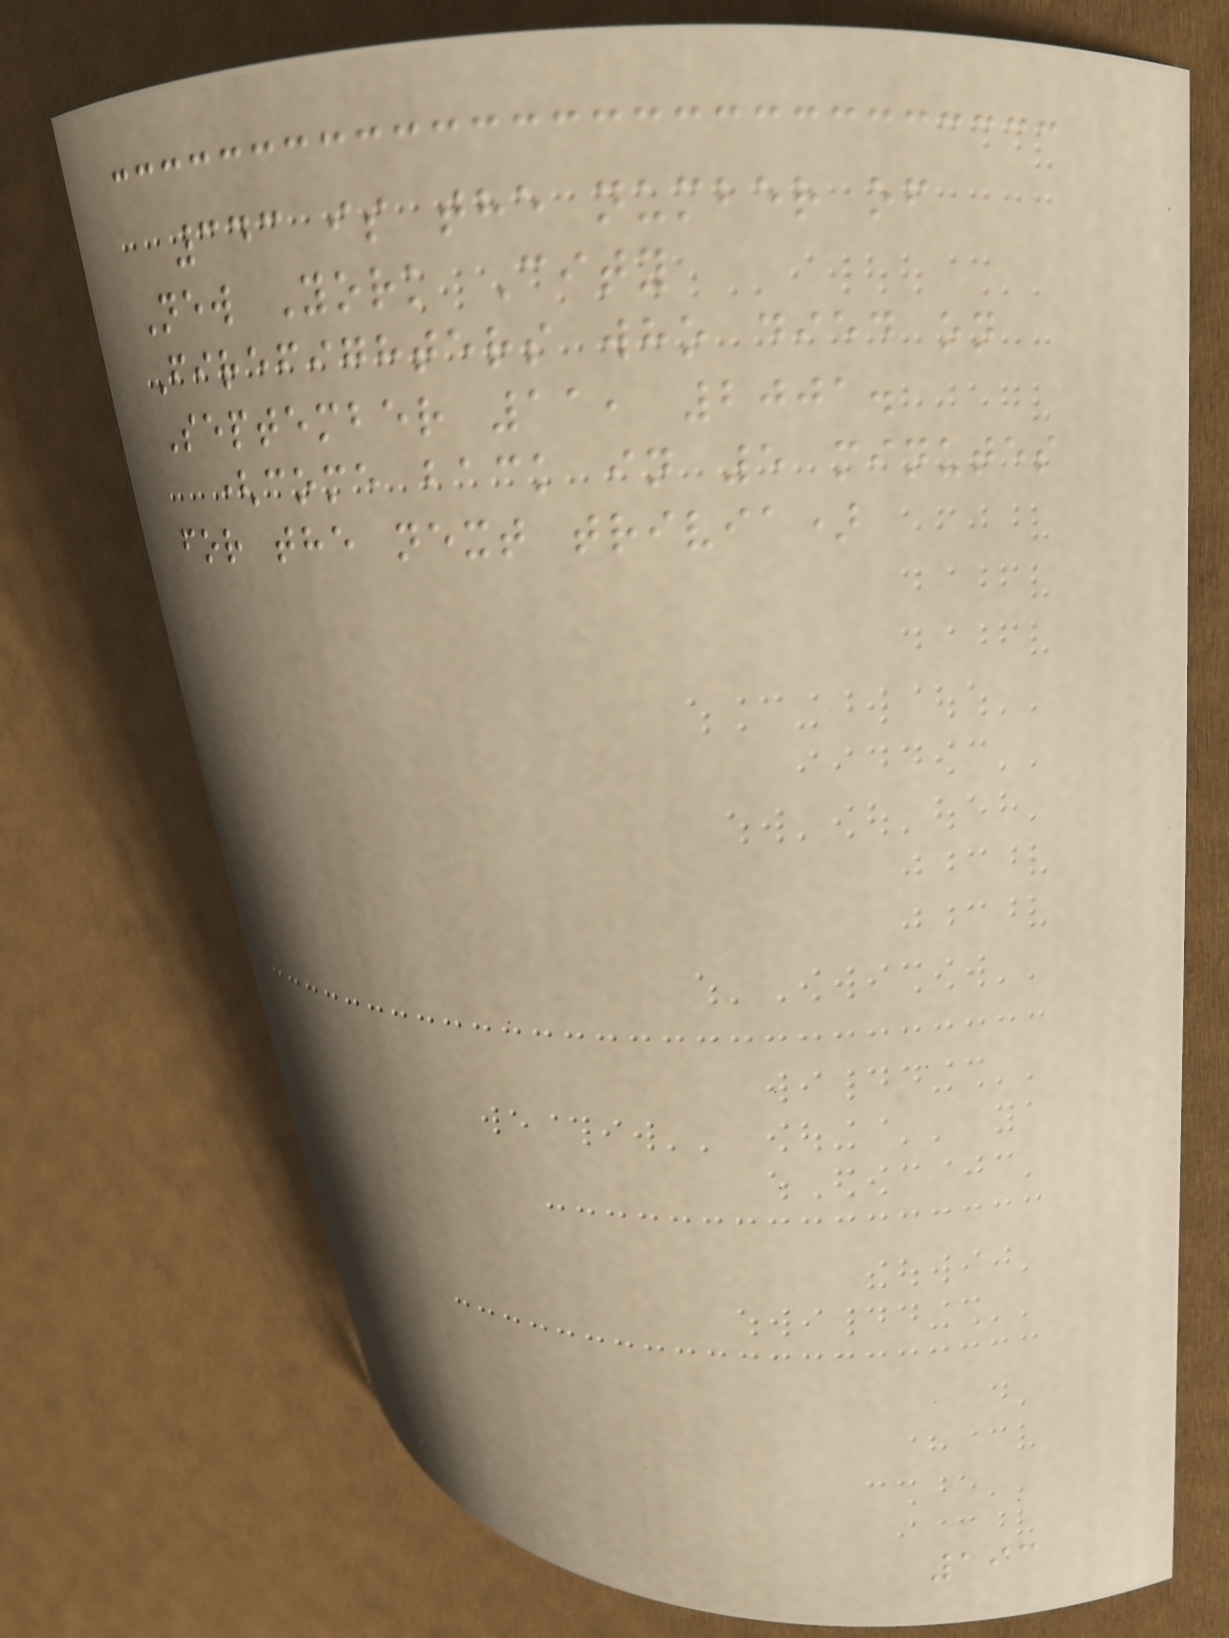343 is the number of
New York City
Firefighters who died on
September 11, 2001.
(come back in 5 minutes
for the next trivia)
193
